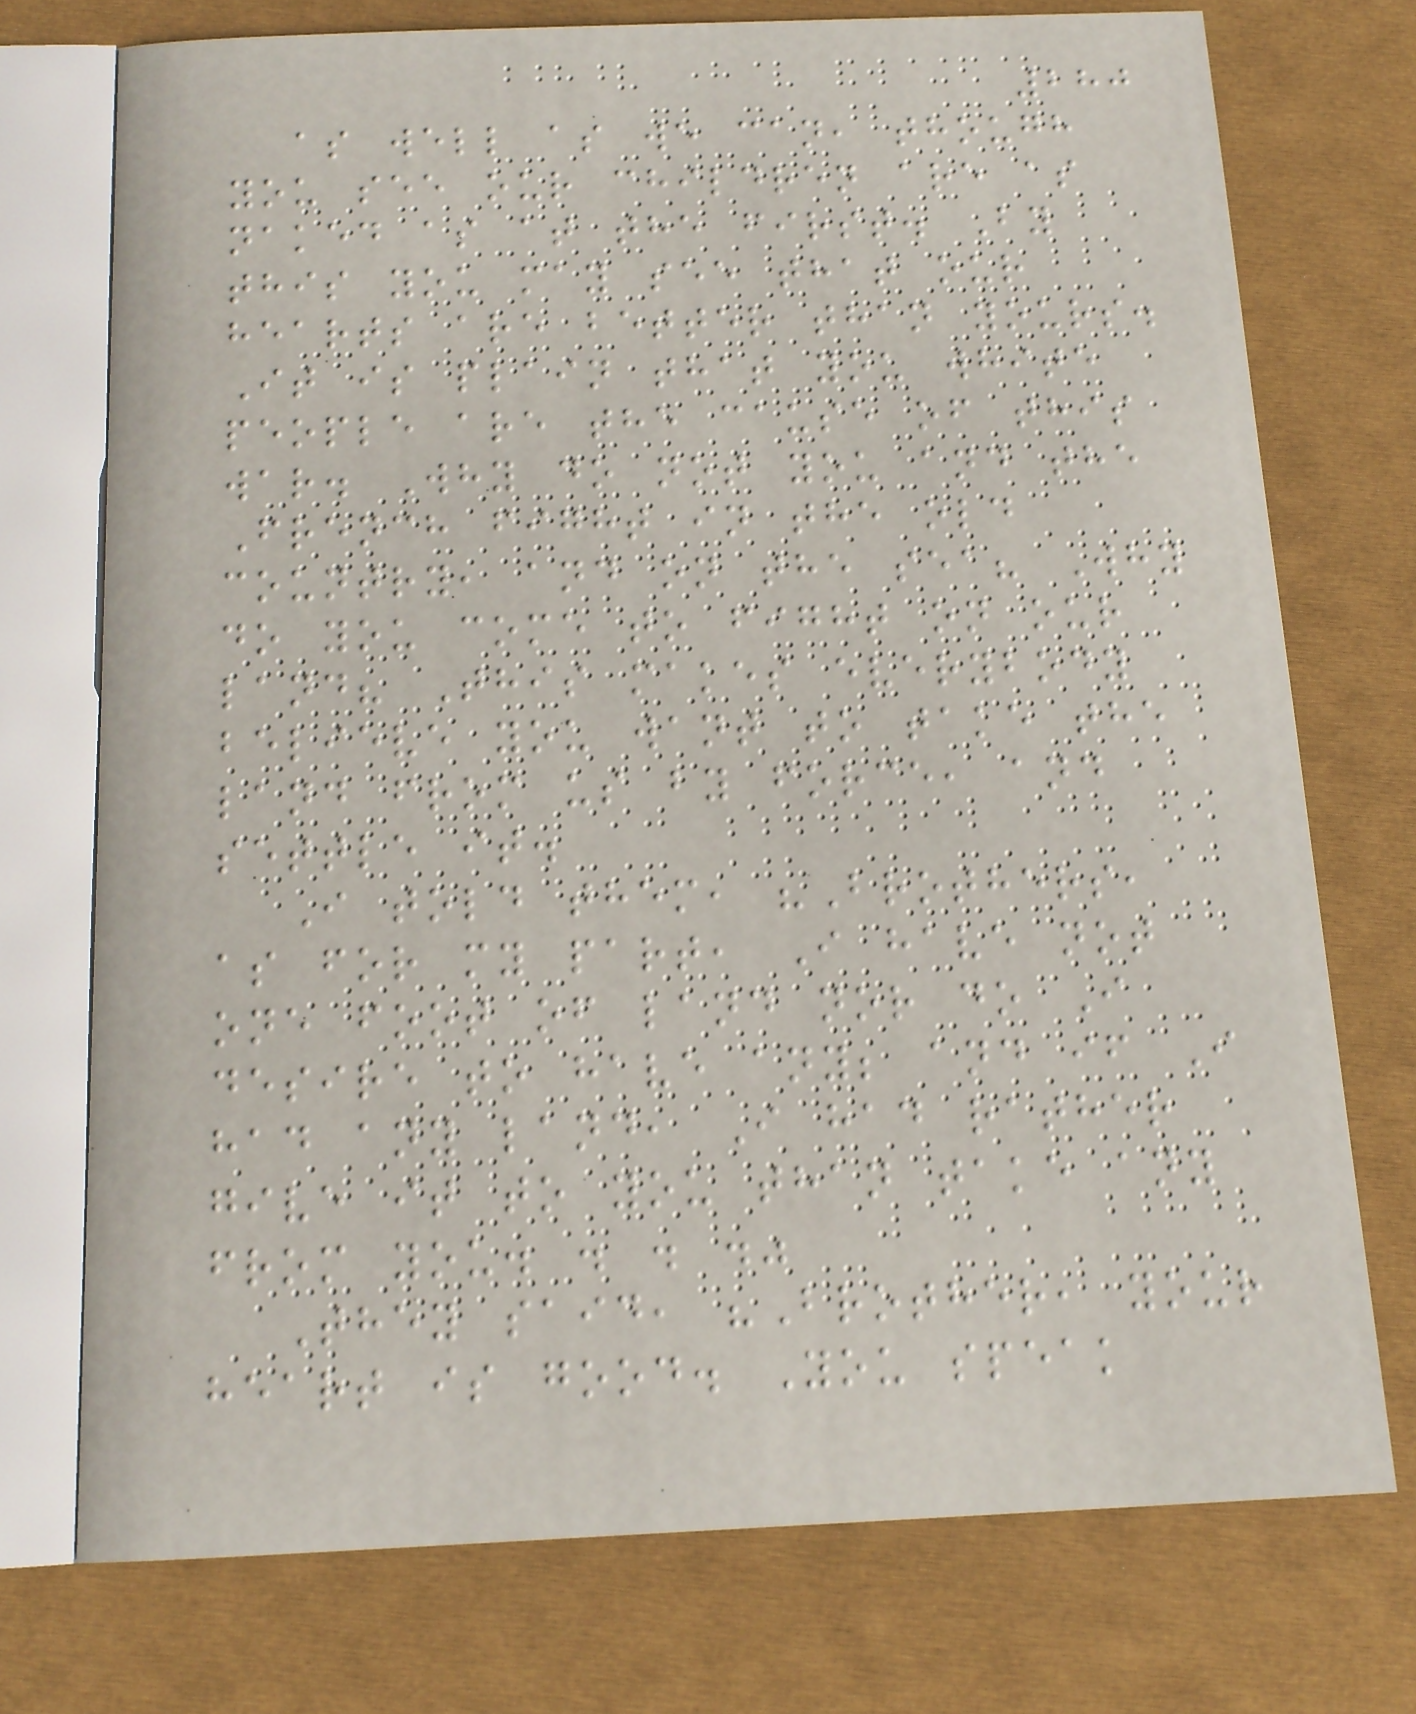280
as well as we can, though
you see our children are as
naked as at the first. By
this you may see that our
hearts are better than yours.
It is plain that you white
people are the cause of this
war. Why do not you and the
French fight in the old
country, and on the sea? Why
do you come to fight on our
land? This makes everybody
believe you want to take the
land from us by force, and
settle it.
I told them, "Brothers,
as for my part, I have not
one foot of land nor do I
desire to have any; and if I
had any land, I had rather
give it to you than take any
from you. . . ."
They said, "Brother, your
heart is good. You speak
